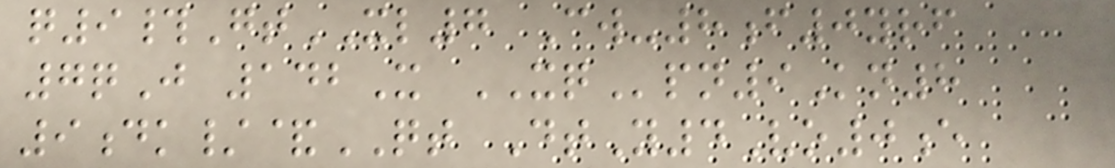q9#GtXL7 Cw-8f0yrf
7qJ 142X XQpn9Kn8
9dk/&QT DtY4Vo0e
